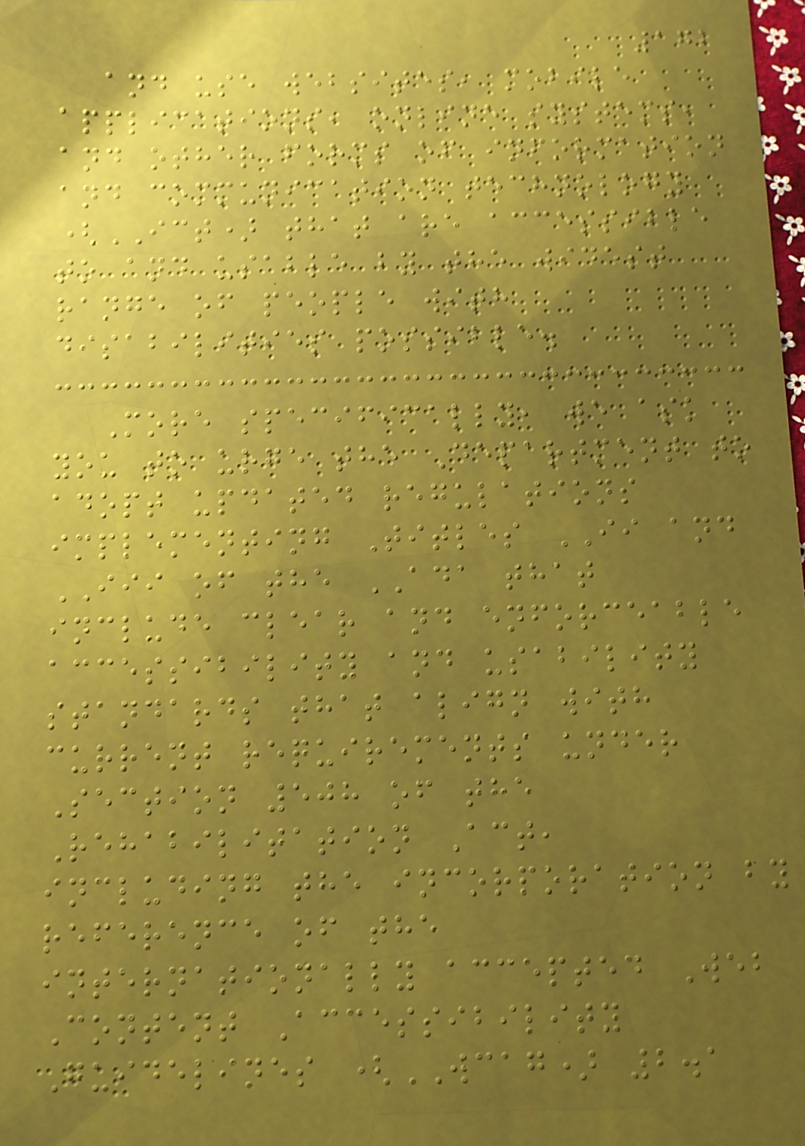172
and use websites, mobile
applications, online systems,
and other forms of information
and communication technology
(ICT) that are accessible
to and usable by the widest
range of people with
disabilities possible.
More specifically, we ask
you to urge the Department to
adopt updated regulations
implementing Titles II and
III of the ADA that
include clear and enforceable
accessibility and usability
standards that align with
current requirements under
Section 508 of the
Rehabilitation Act,
including the incorporation by
reference of the
internationally accepted Web
Content Accessibility
Guidelines (WCAG) 2.1
